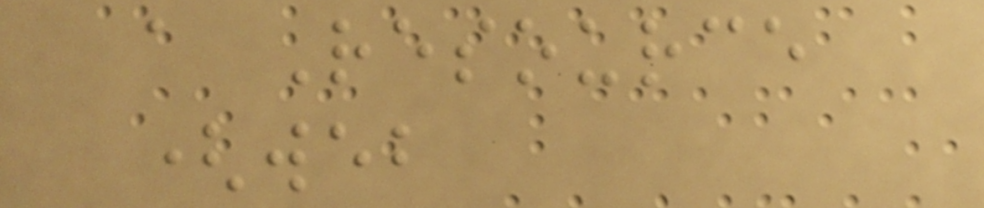a Resource
(web
